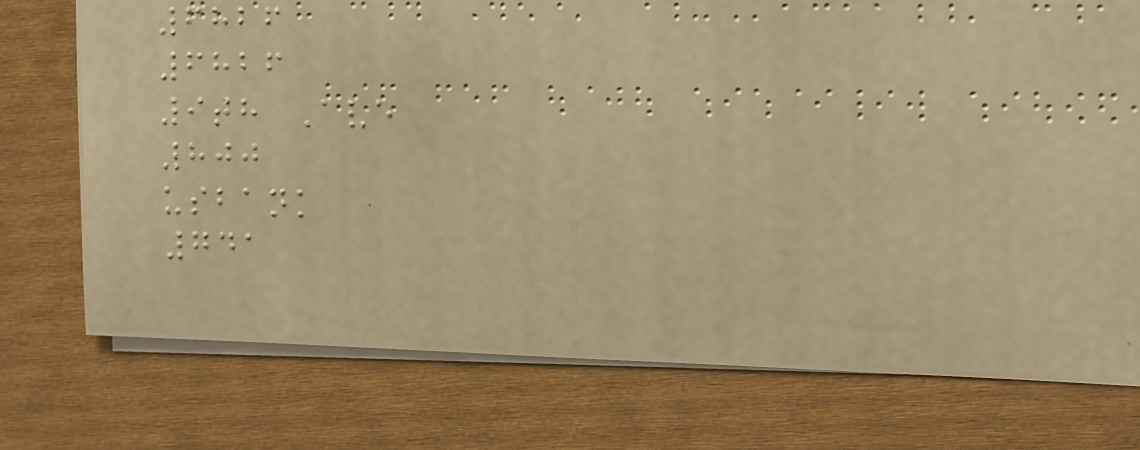6826
6826
9th Ave
800
usbank
741
